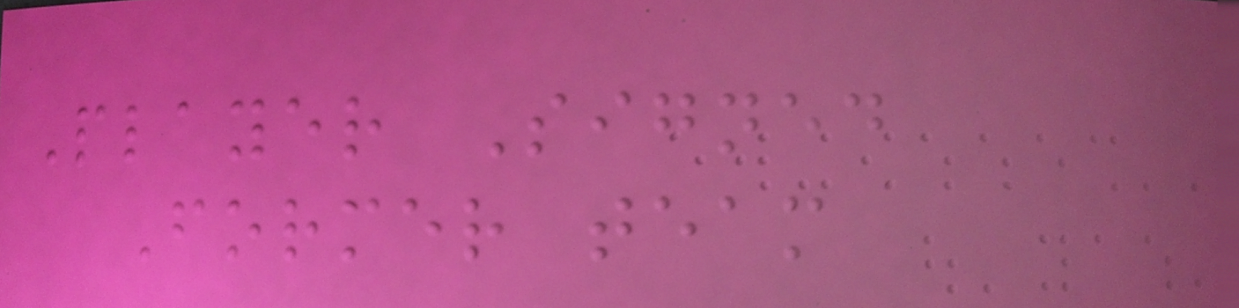Player Signed
Former team
